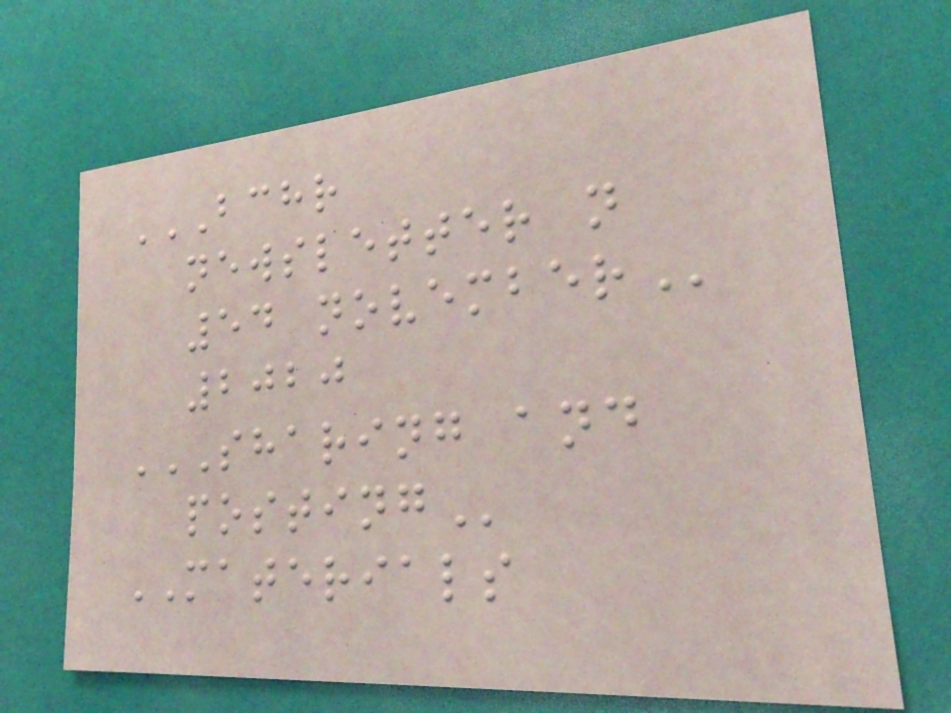BCHR
NEWSLETTER N
54 NOVEMBER
2020
SHARING AND
POSTING
MATERIALS
